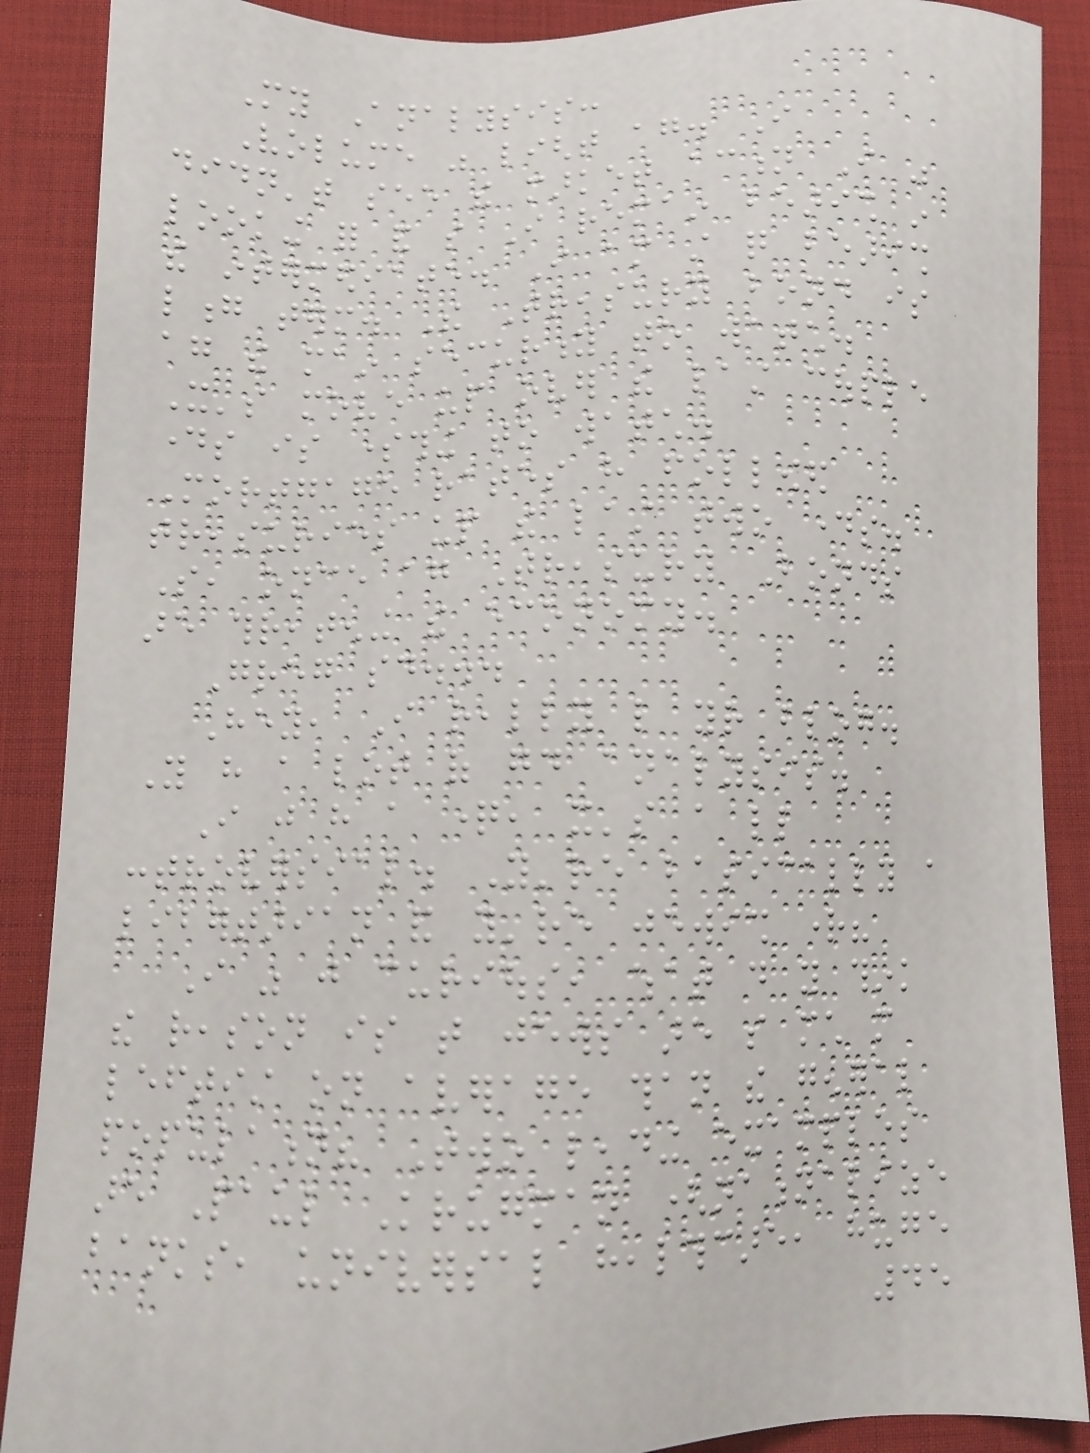My Analysis:
Volume was light again. I
didn't see the market action I was
looking for and so I remain bearish in
the intermediate. I am still quite bearish
long term. The Treasury bond is
again the main security to watch.
It's move up over the last couple
days is something to watch.
Mortgage rates have followed
treasuries up the last two days.
So, once again Treasury Bonds
are threatening the economy.
Greg said...
Hey, I really like your blog.
You have a lot of good analysis.
I just have a question, it's a little
controversial. You're basically a
libertarian and you're jewish right?
I was just curious, what do you think
the reason is that jews are so much more
leftist on average than the general
population? Two leading examples
are Paul Krugman (nationalize
banks, universal healthcare, huge
45
